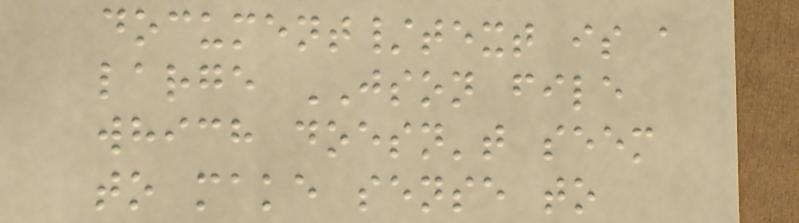document/text is a
large JSON file
which doesn't seem
to make sense to
